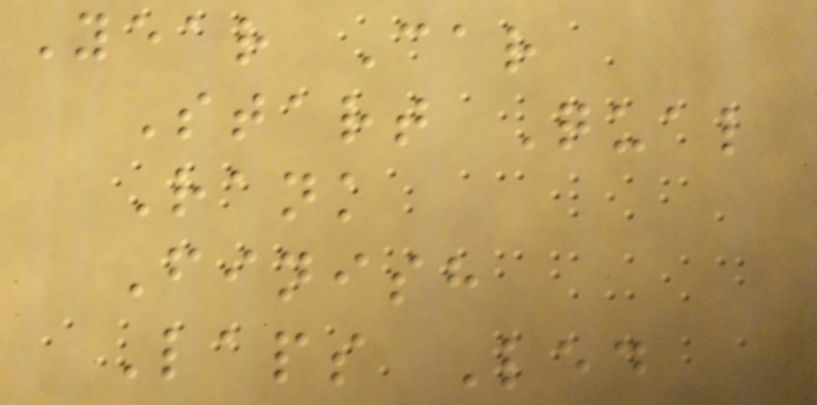Year Car
Start Qual
Rank
Finish
Laps Led
